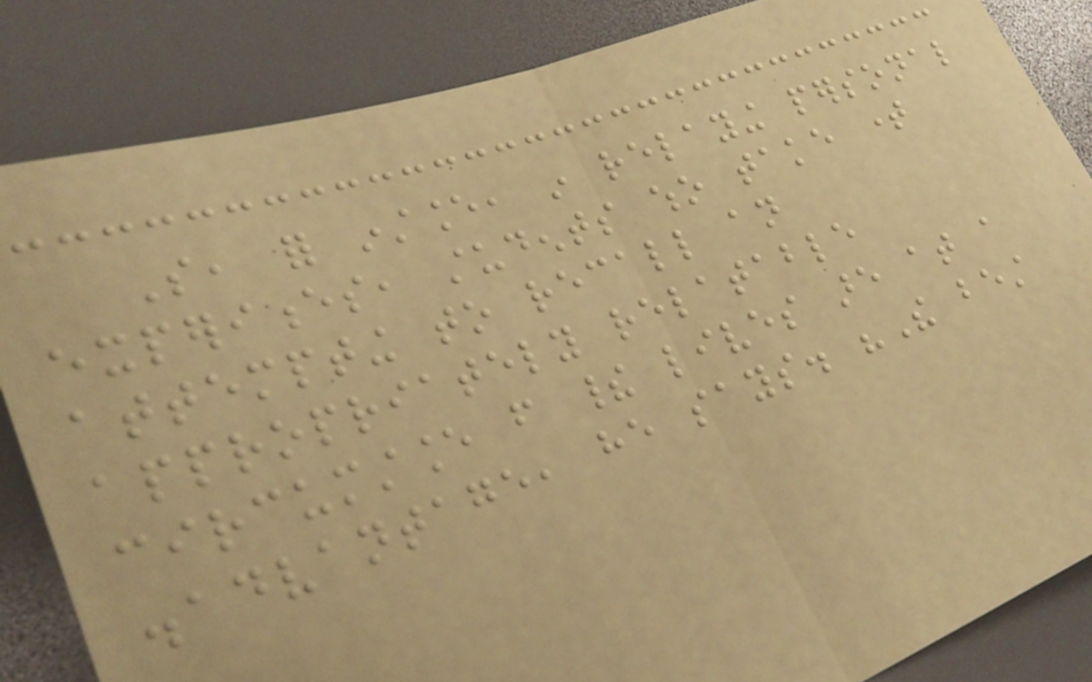So, for instance, in relaying personal
experiences, students who take time
attempting to recall an
appropriately relatable
circumstance from their lives are at a
disadvantage, he says. "The best
